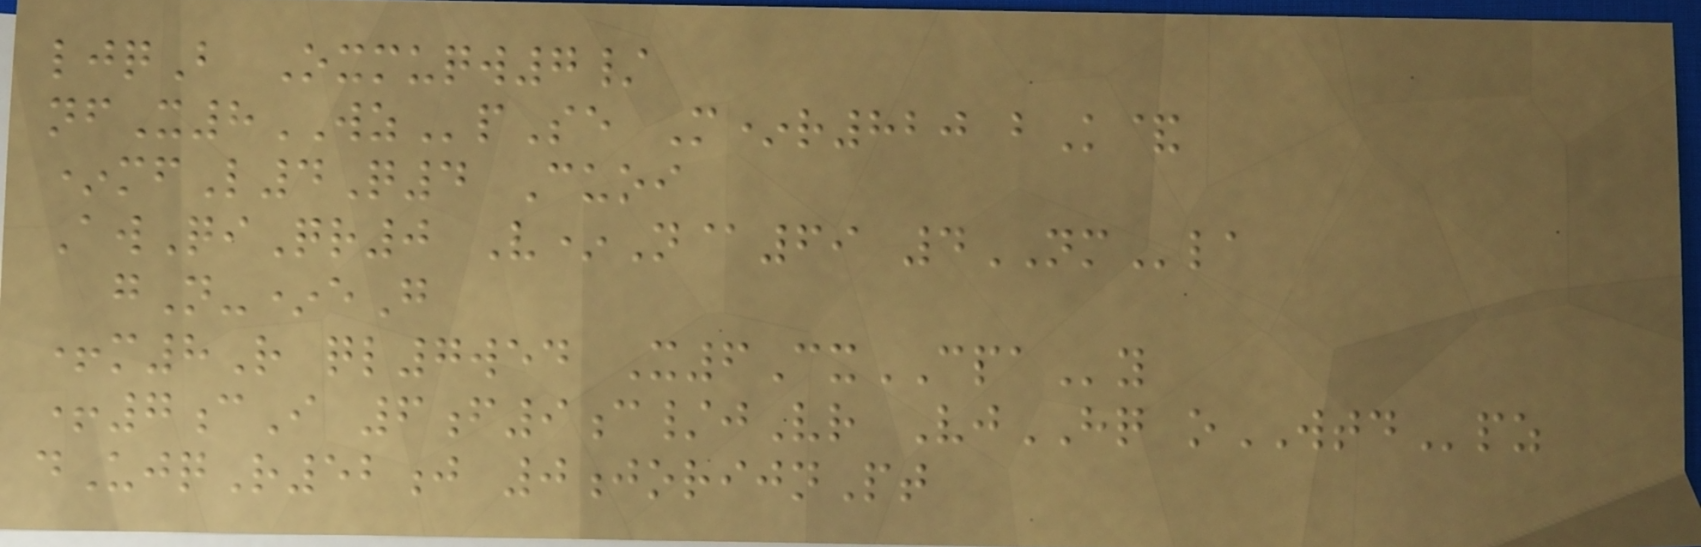ljqB Oxmuqw7/
nfX8WZpSe M*r820 bK&
*mfL4Q4 Cuoi
AwQiQr0 V*N@69 4NMla
gN-*eG
+m8R ql7wed X6CxCPAy
+7cI 6f9c/jVr VjHQ oWTDpz
dUjqR52j 0jorijnPt
